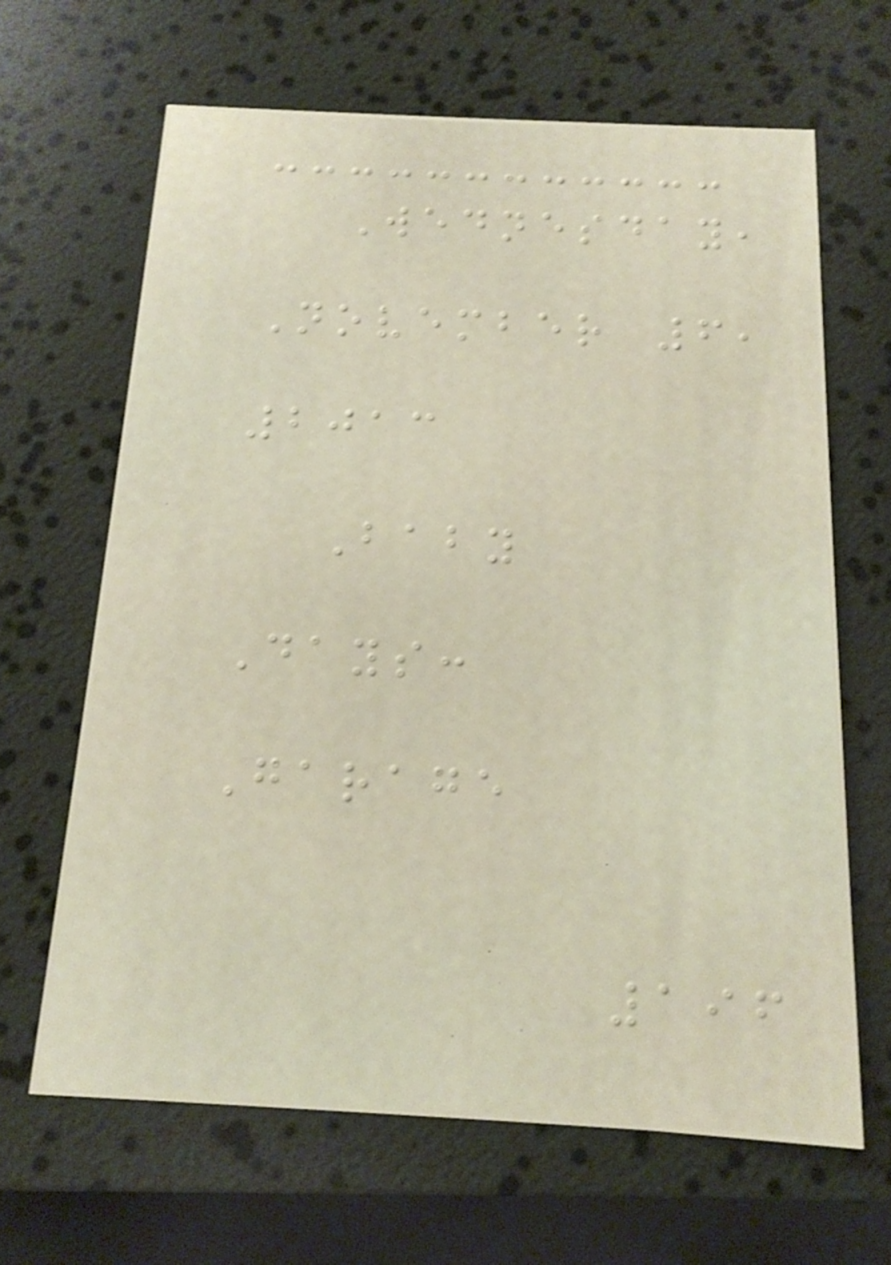Wednesday,
November 6,
2013
Baby
Days:
Garage
196
